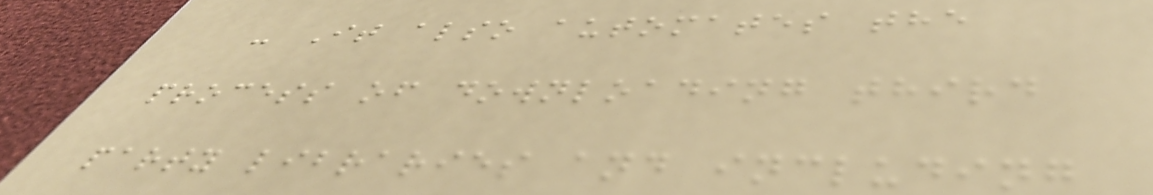- It also automates the
process of downloading third
party libraries and including
